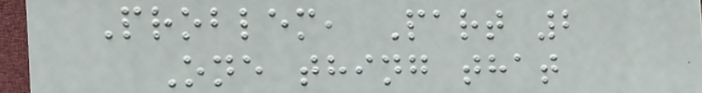Problem, Part 2
One thing that
